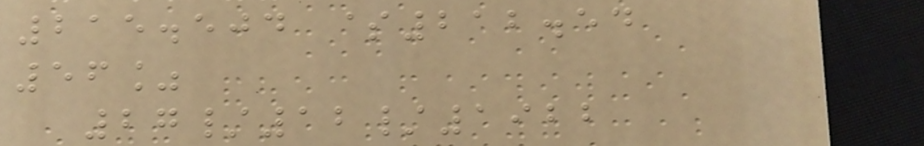215.504 $212.54
56%
27/12/1922
